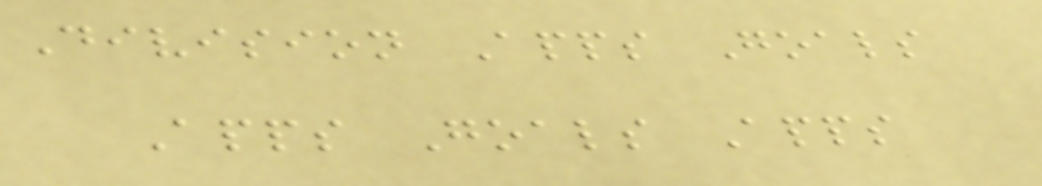Division Apps Goals
Apps Goals Apps
